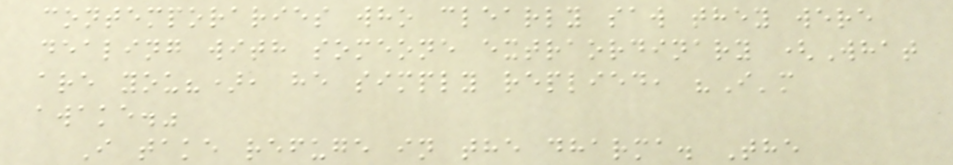contemporaries who clearly saw they were
dealing with someone extraordinary (What
are you?), he simply replied, "I'm
awake."
I take refuge in the dharma. The
